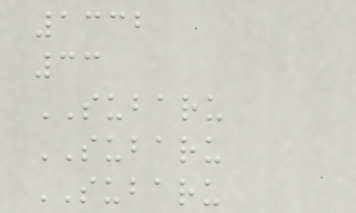1332
33
SUBARU
SUBARU
SUBARU
